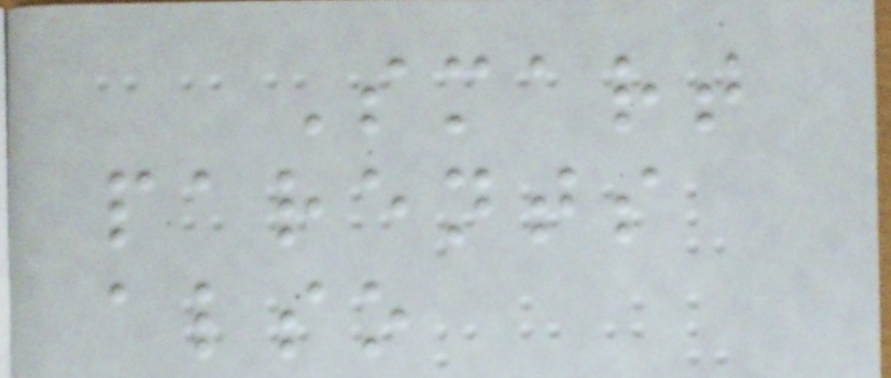Smart
parents
also
